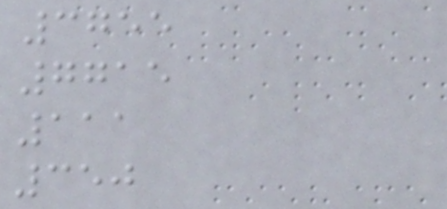3755
7715
111
350
